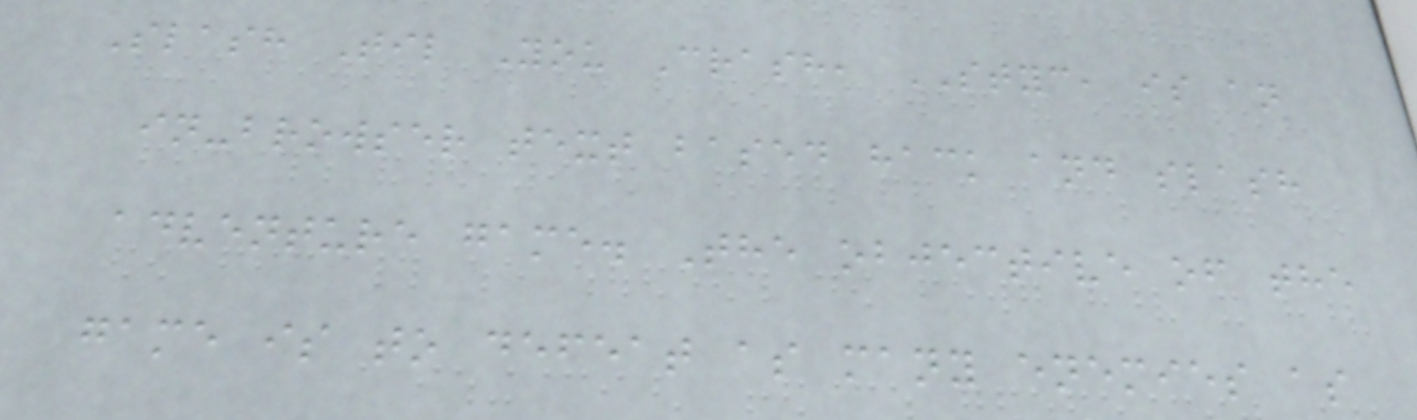Slash Til You Crash, STYC, is an
in-browser text based hack and slash
adventure game. The objective of the
game is to defeat as many enemies as
